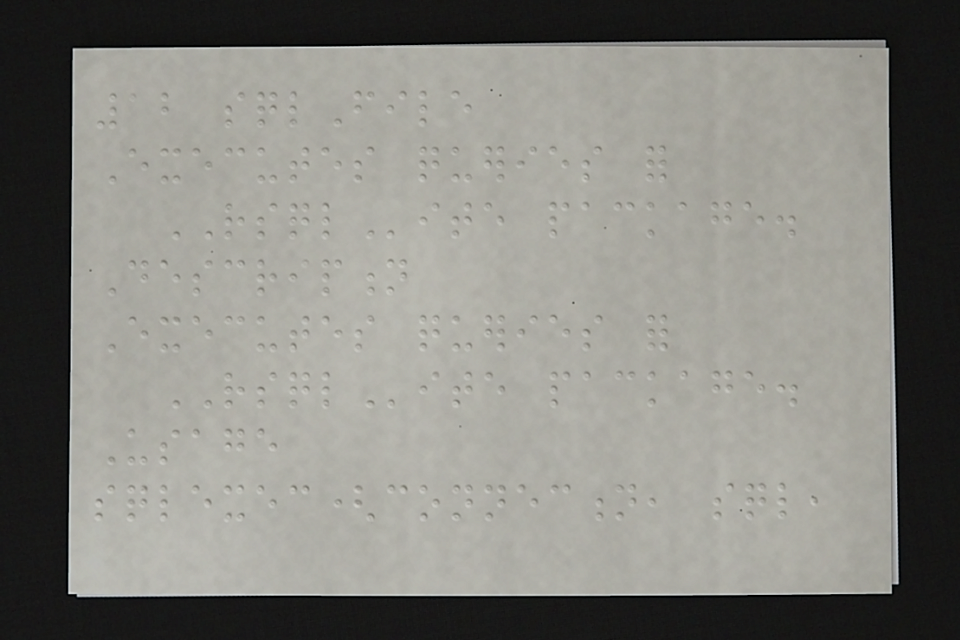12 sqlFile
Executes queries for
RSQLite package.
Description
Executes queries for
RSQLite package.
Usage
sqlexec(connection, sql,
